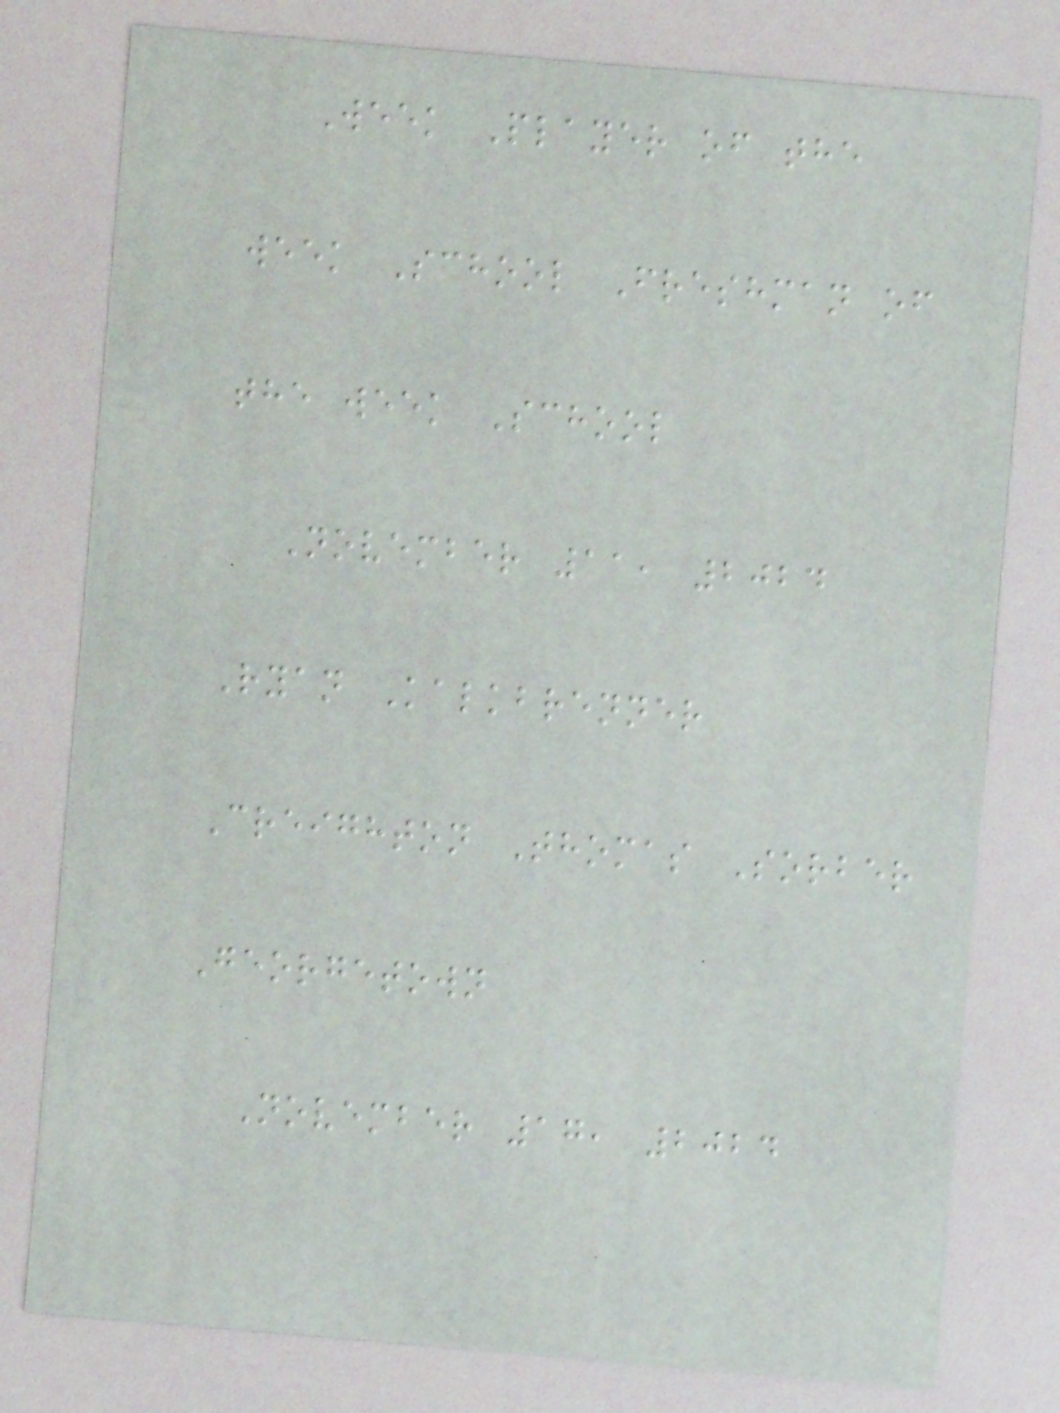Week Player of the
week School Freshman of
the week School
November 11, 2024
Ryan Kalkbrenner
Creighton Thomas Sorber
Georgetown
November 17, 2024
